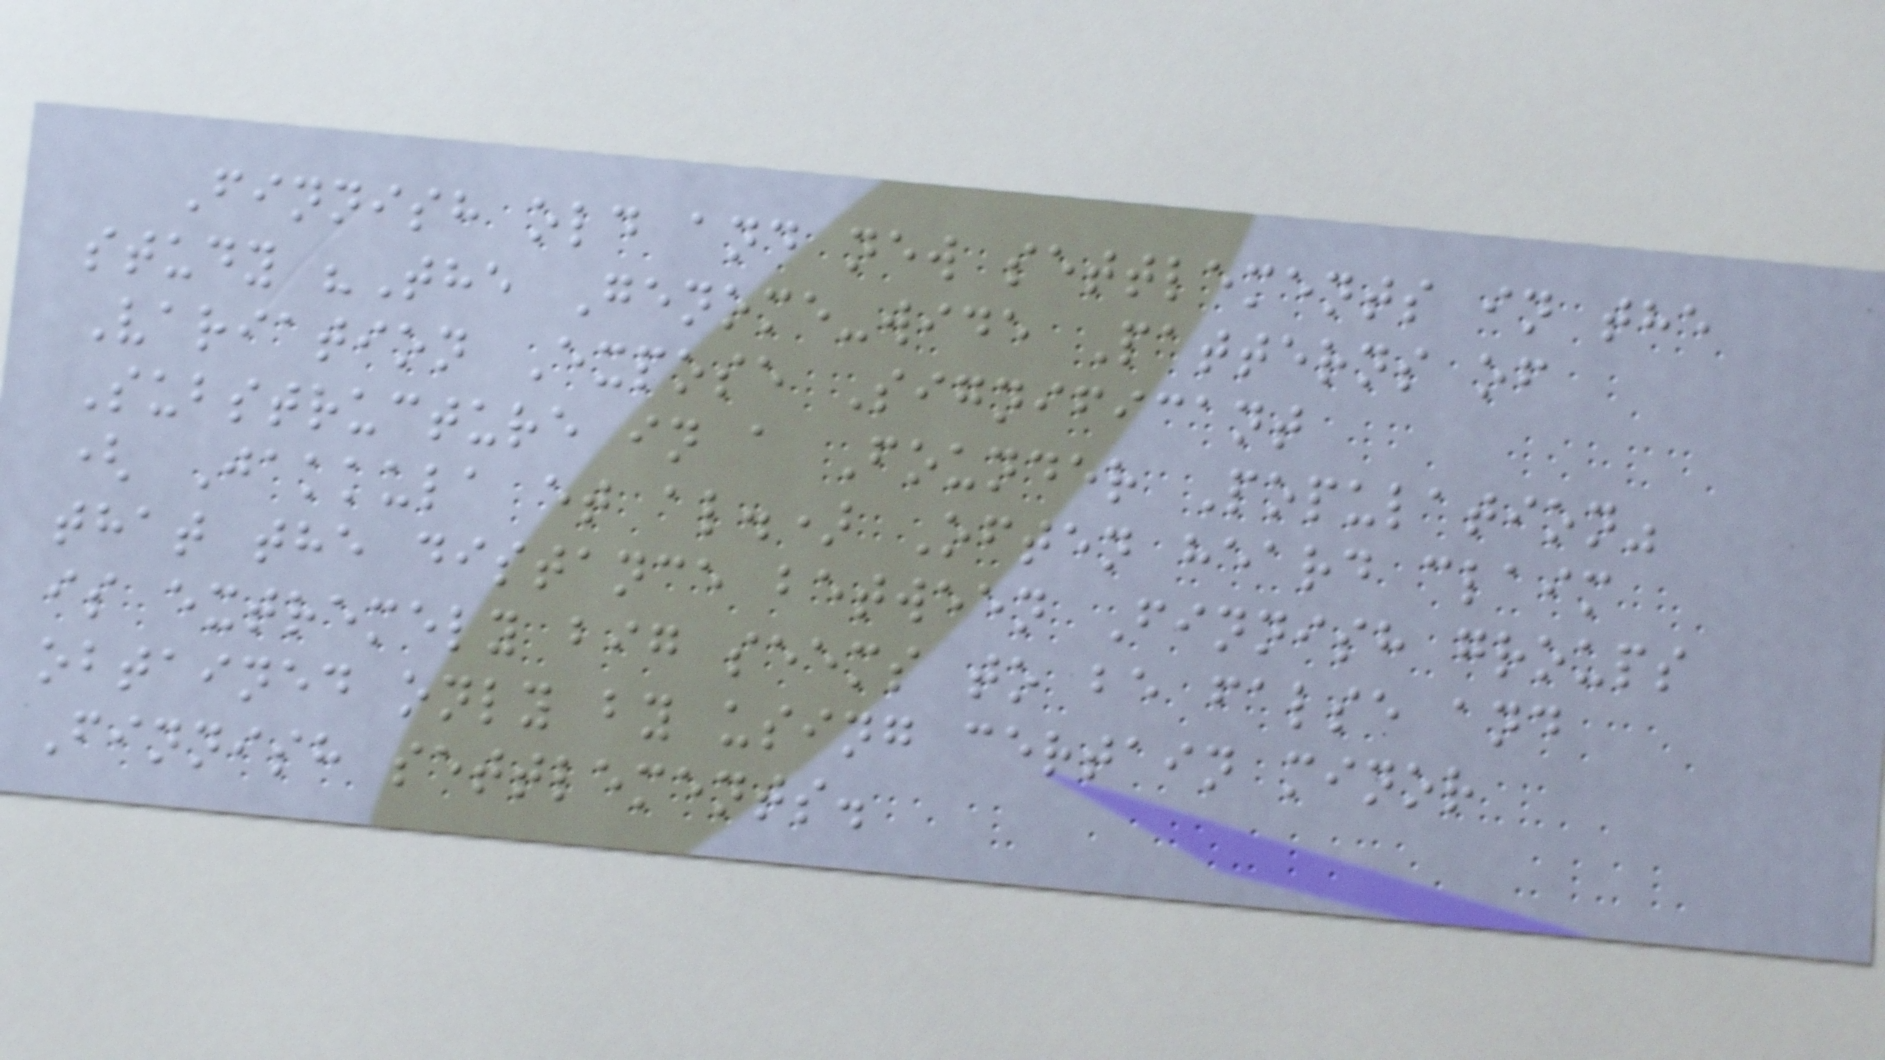Finnish old and new settlements in the
study "The Genome-wide Patterns of
Variation Expose Significant
Substructure in a Founder Population"
( Jakkula et al.) Often heard claim
that the distance between Finnish groups
is extremely big seems to be false and
obtained only by using certain minor
Finnish settlements.
